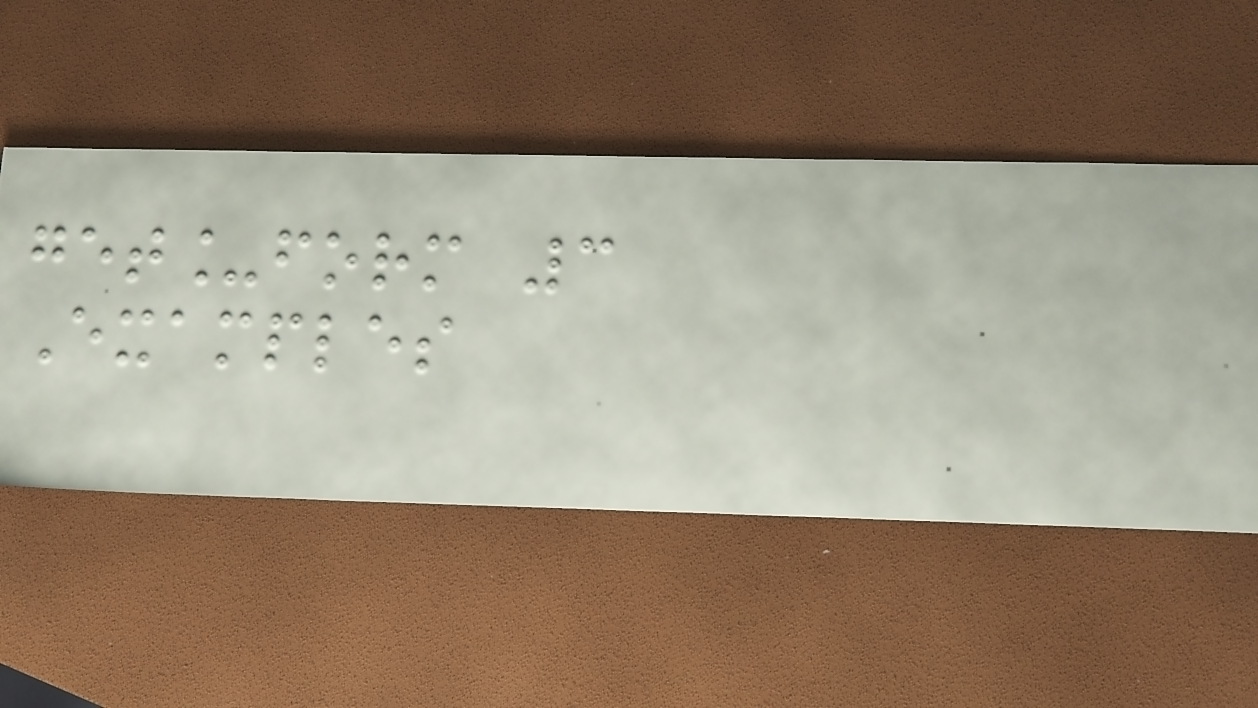get_form 3
Examples
